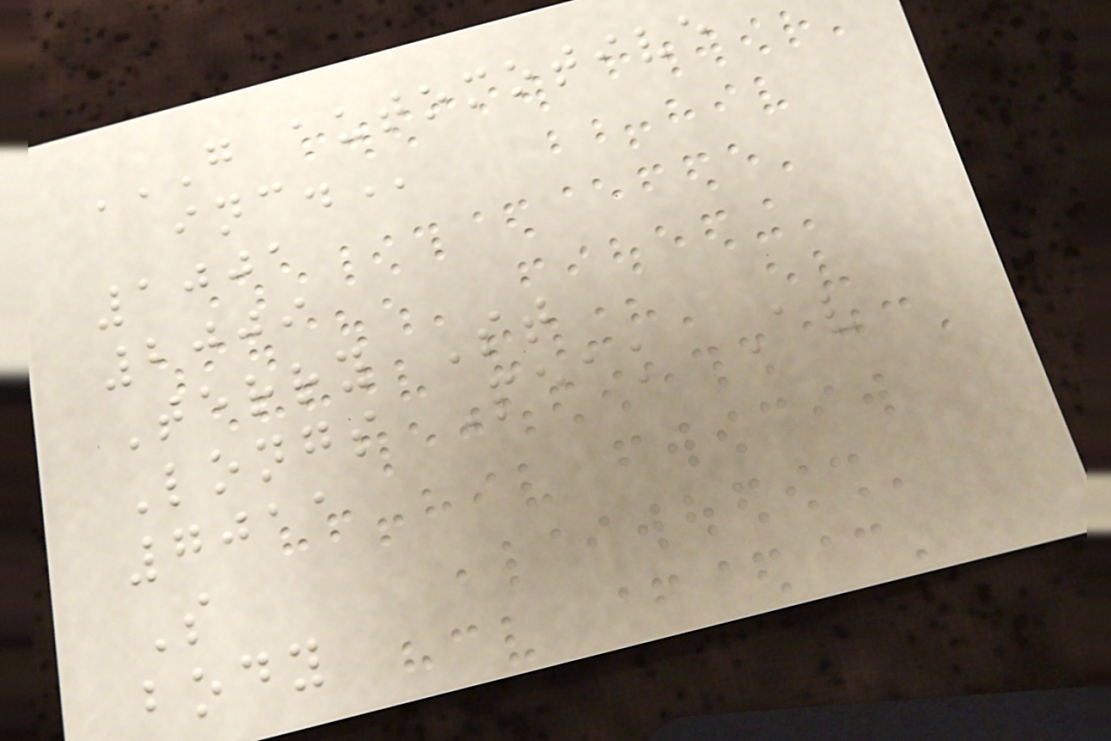G AUTOMOTIVE
INC.
1001
2009
Terry St
Longs Peak Av
7011
S
body
